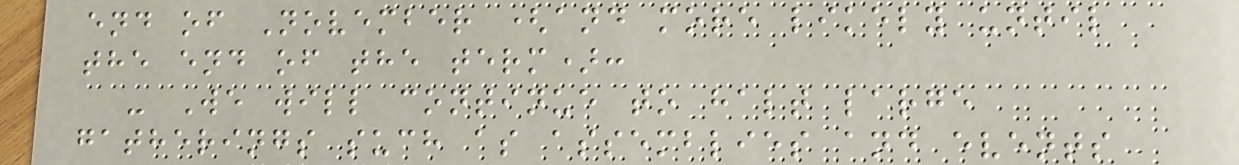end of November (and more likely until
the end of the term):
- We will continue to halt large
gatherings such as assemblies and events
